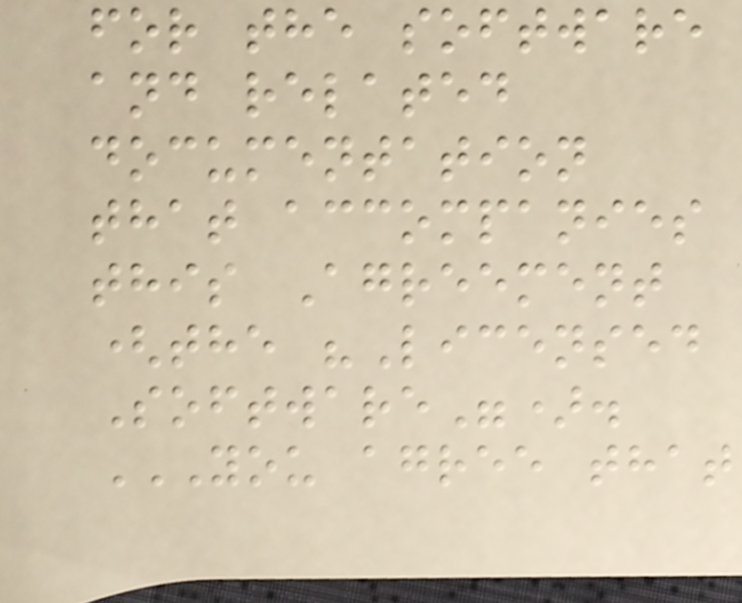for the software
and related
documentation
that accompanies
this Agreement
(the "Licensed
Software").
YOU AGREE THAT
